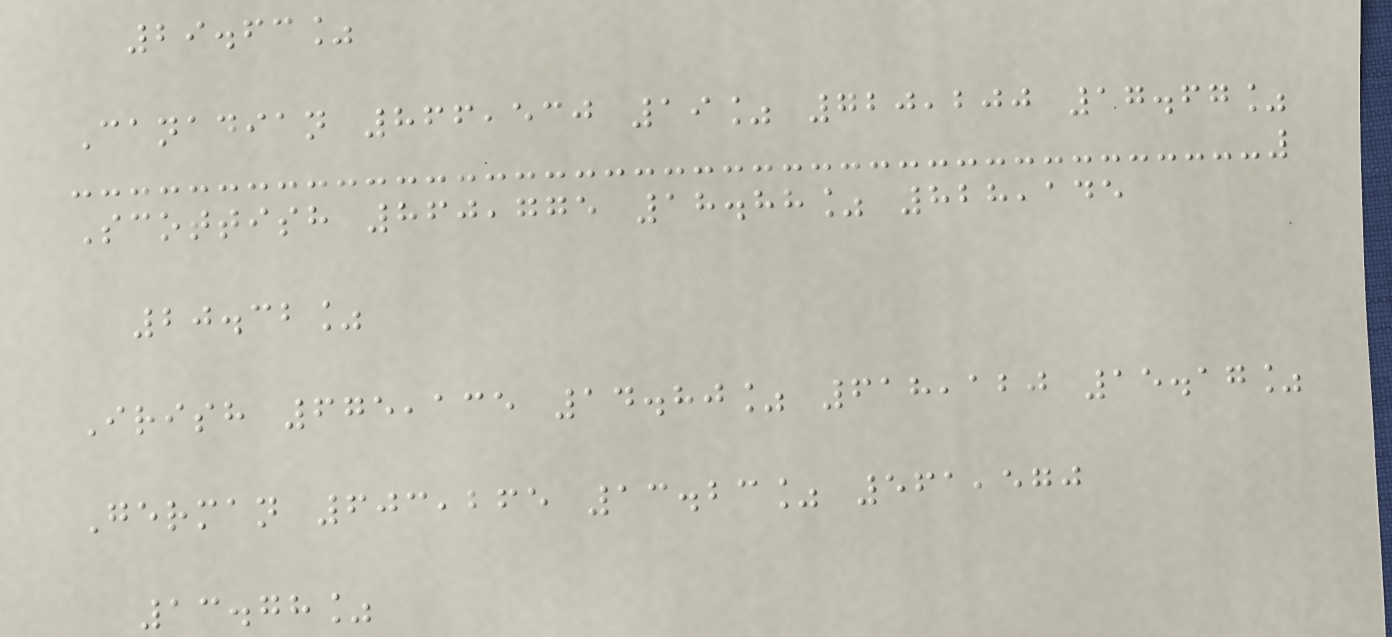29.63%
Canadian 866,530 19% 720,200 17.67%
Scottish 860,775 18.88% 828,145
20.32%
Irish 675,135 14.80% 618,120 15.17%
German 603,265 13.23% 561,570
13.78%
